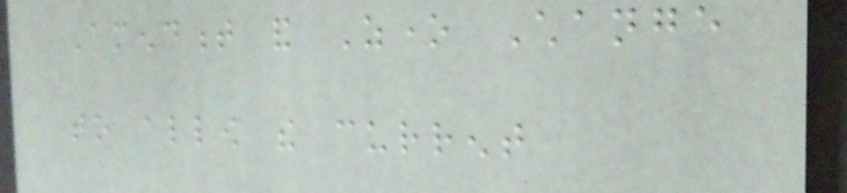Amendment and Zone Change
to allow the current
